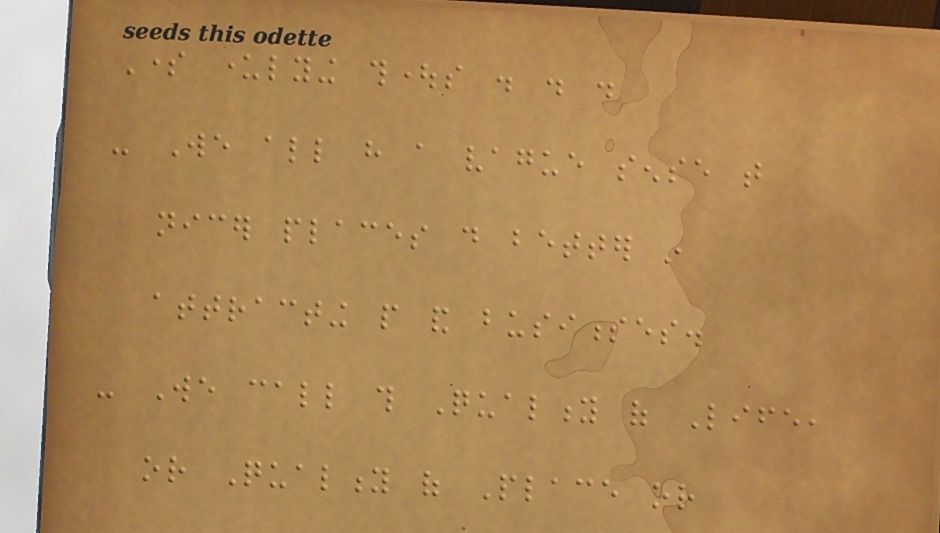Some underlying thoughts . . .
- We all have a vague sense that
nicer places do better in
attracting people and businesses.
- We call this Quality of Life,
or Quality of Place or
